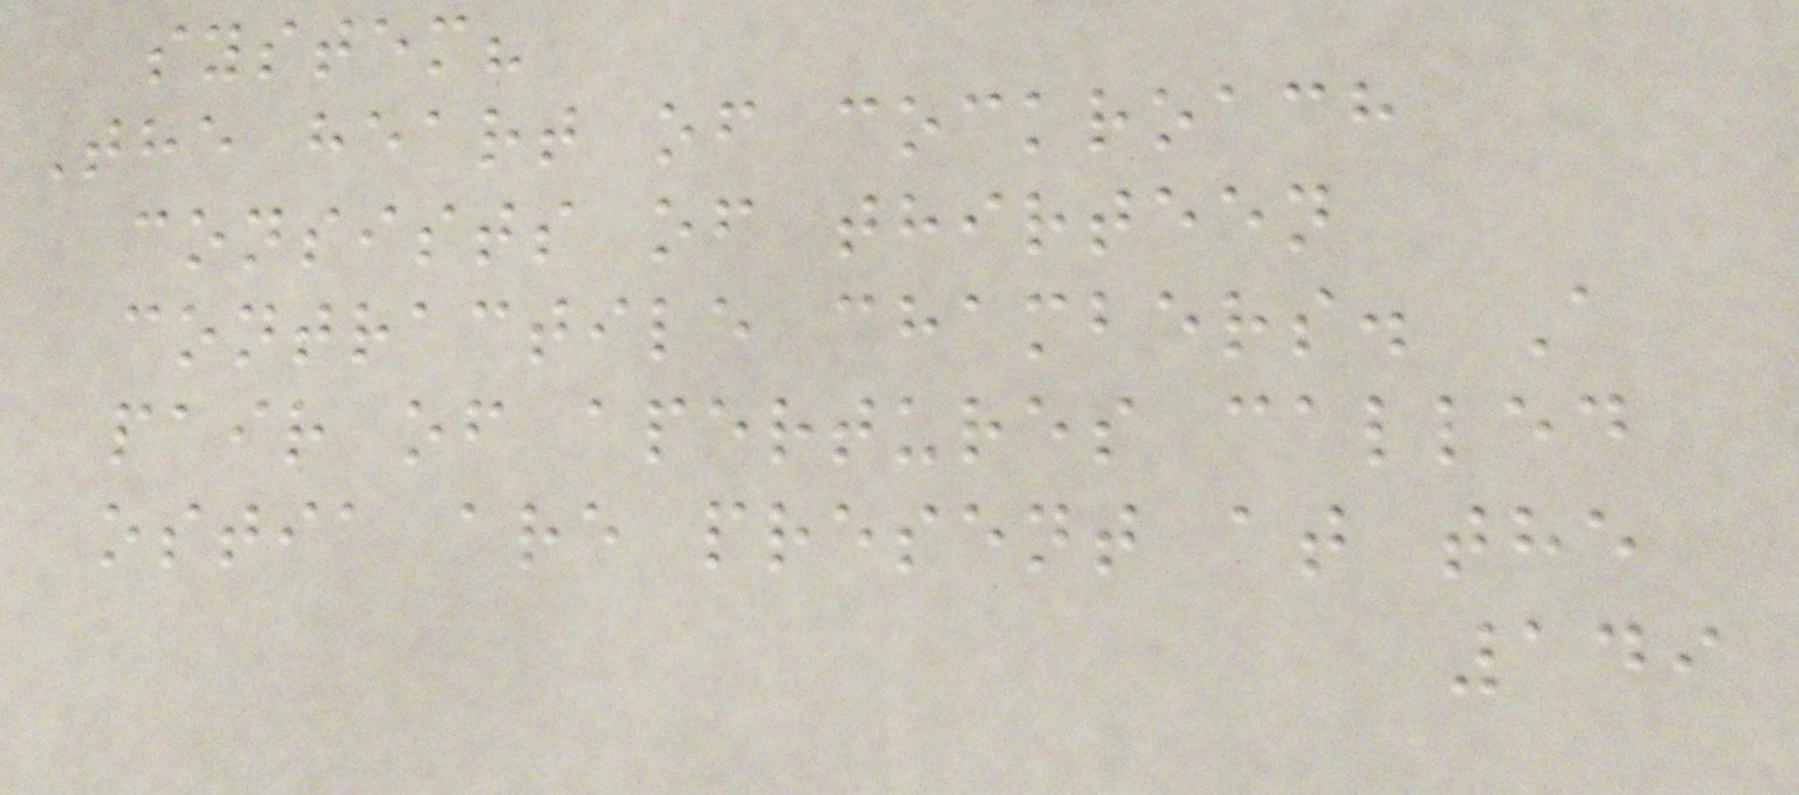system?
The heart of cockroach
consists of thirteen
contractile chambers. A
pair of apertures called
ostia are present at the
149
